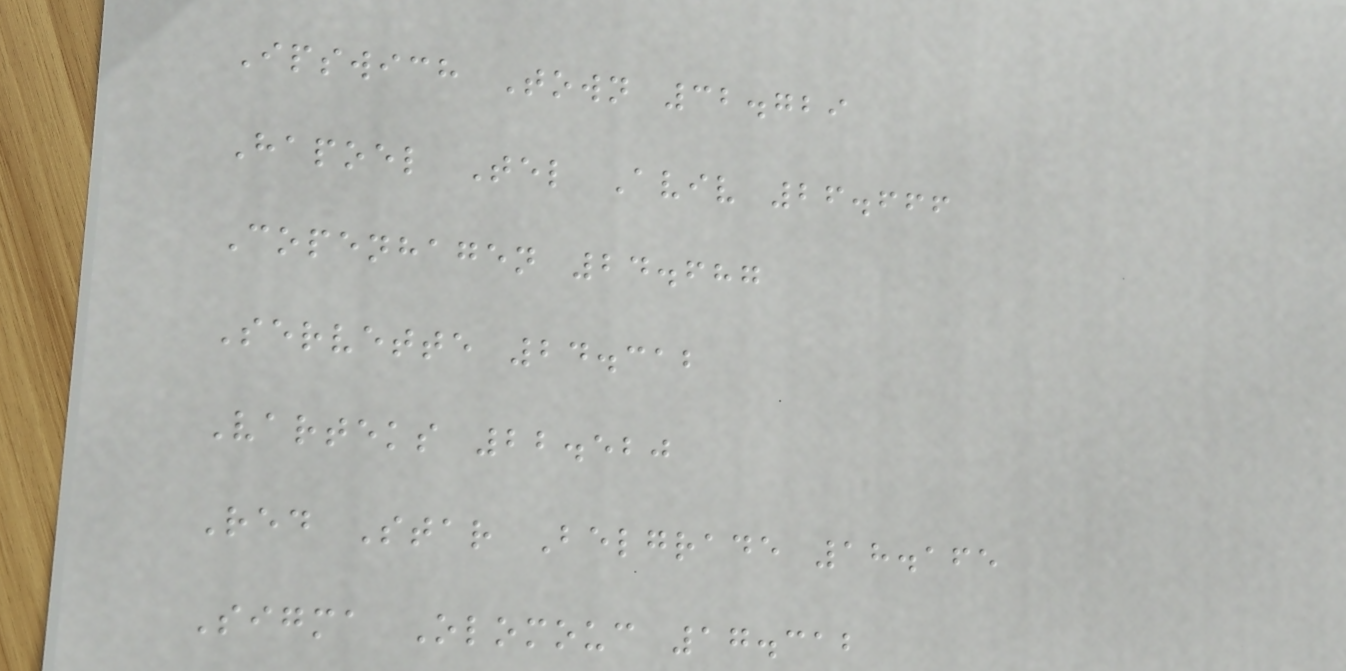Ipswich Town 32.729
Hapoel Tel Aviv 26.666
Copenhagen 24.687
Servette 24.312
Varteks 22.520
Red Star Belgrade 18.165
Sigma Olomouc 17.312
